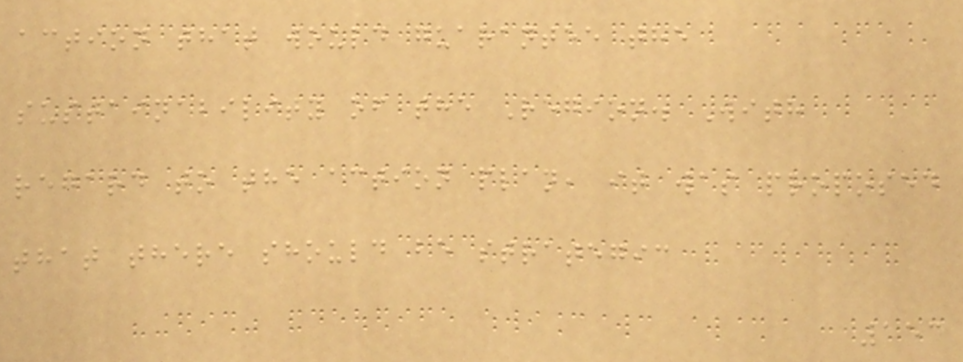action that would guarantee the
sustainability of the Region. With
regard to the action plan, it was proposed
that there should be strategic
153
